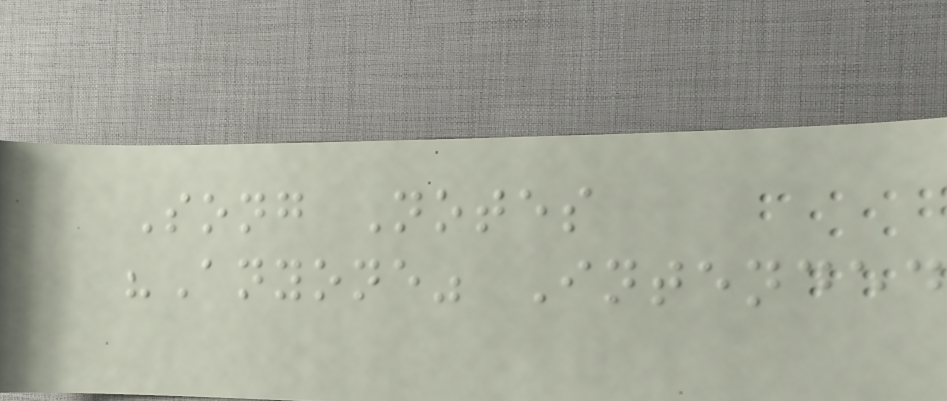Song Notes
"Anyone" Intended
